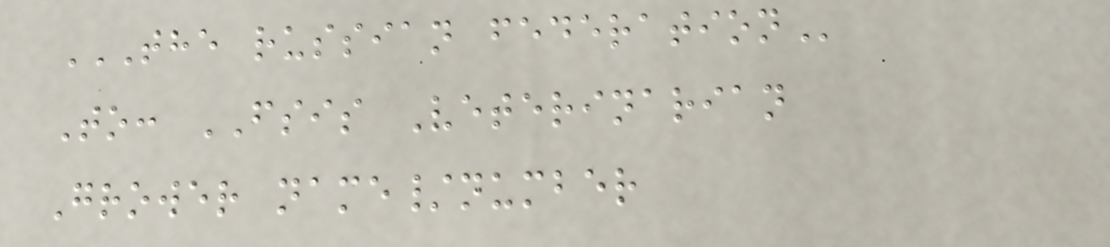THE RUSSIAN FEDERATION
To: FSIS Veterinarian
Grower name/number
